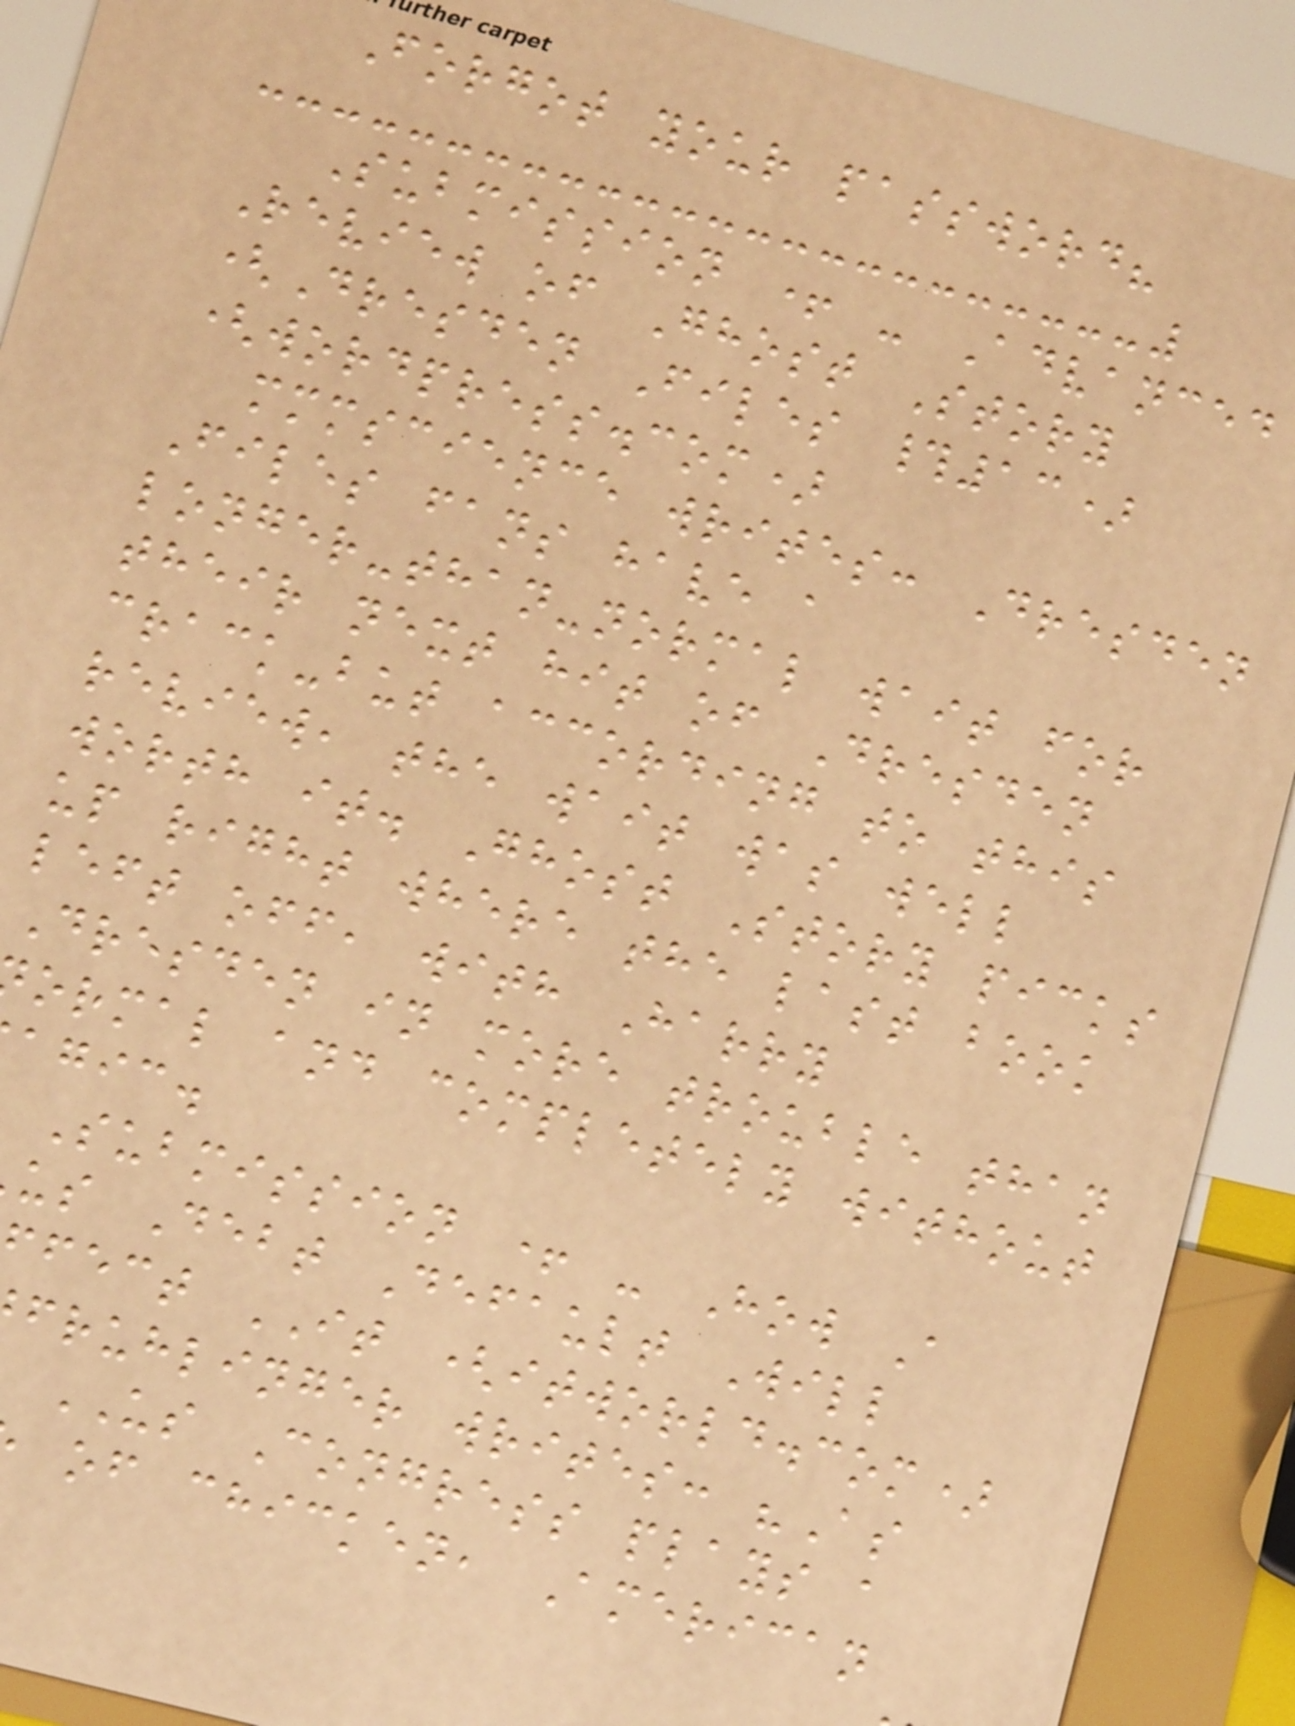Forgot your password?
Submission + - Advanced
Review of Ghost Story
(Dresden Files #13)
(wordpress.com)
mmmscience writes: Dresden
Files fans have a
longer-than-normal wait for
their next hit of Dresden
crack-but according to this
review, the wait was well
worth it. Ghost Story picks
up right where the last book
left off, with Harry
Dresden in more trouble than
ormal and completely without
agic.
Submission + - How A
us Debt Default Will
fect IT (itworld.com)
fruhlinger writes: "As
US Congress plays a
of chicken, American
